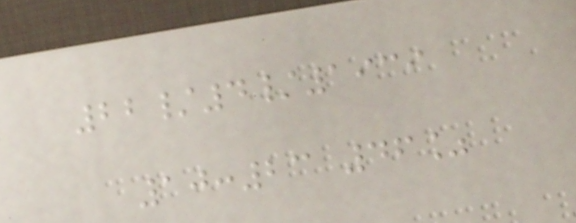22/4/1939
10:23 46%
